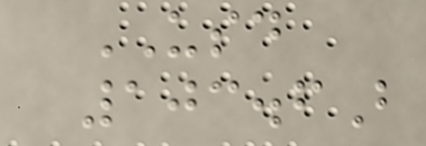USD
103.6B
